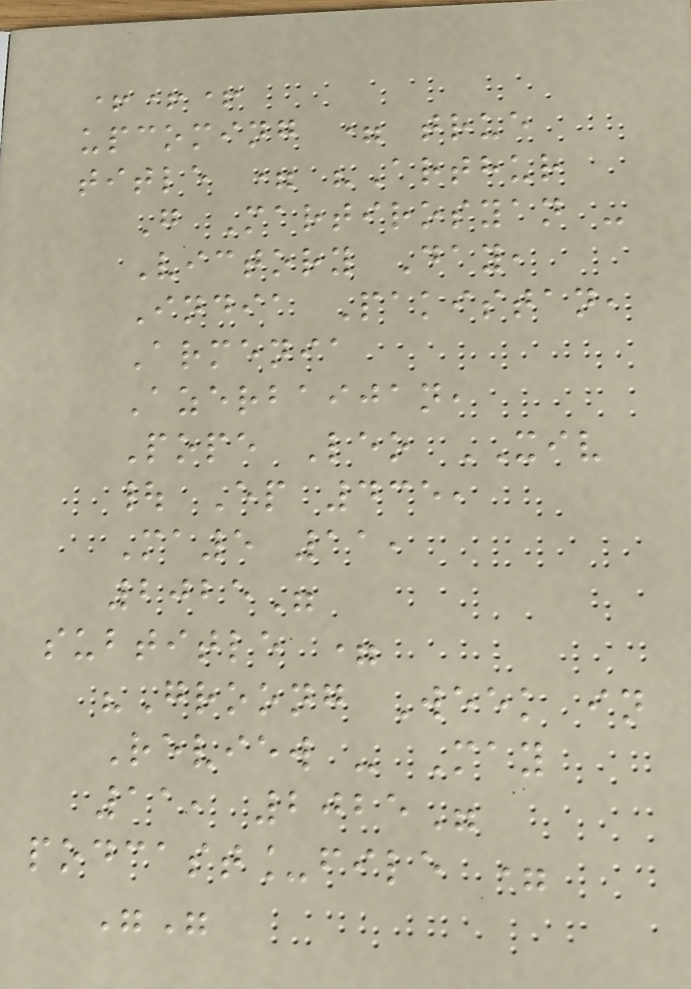+++
upcoming = true
title = "Arthur
G Martirosyan -
Victory Day,
India Pakistan,
Armenia
Azerbaijan,
Pope Leo XIV
| Ep 435,
Ma5 11,
2025"
subtitle =
"Groong Week in
Review - May
11, 2025"
podcast_file =
""
